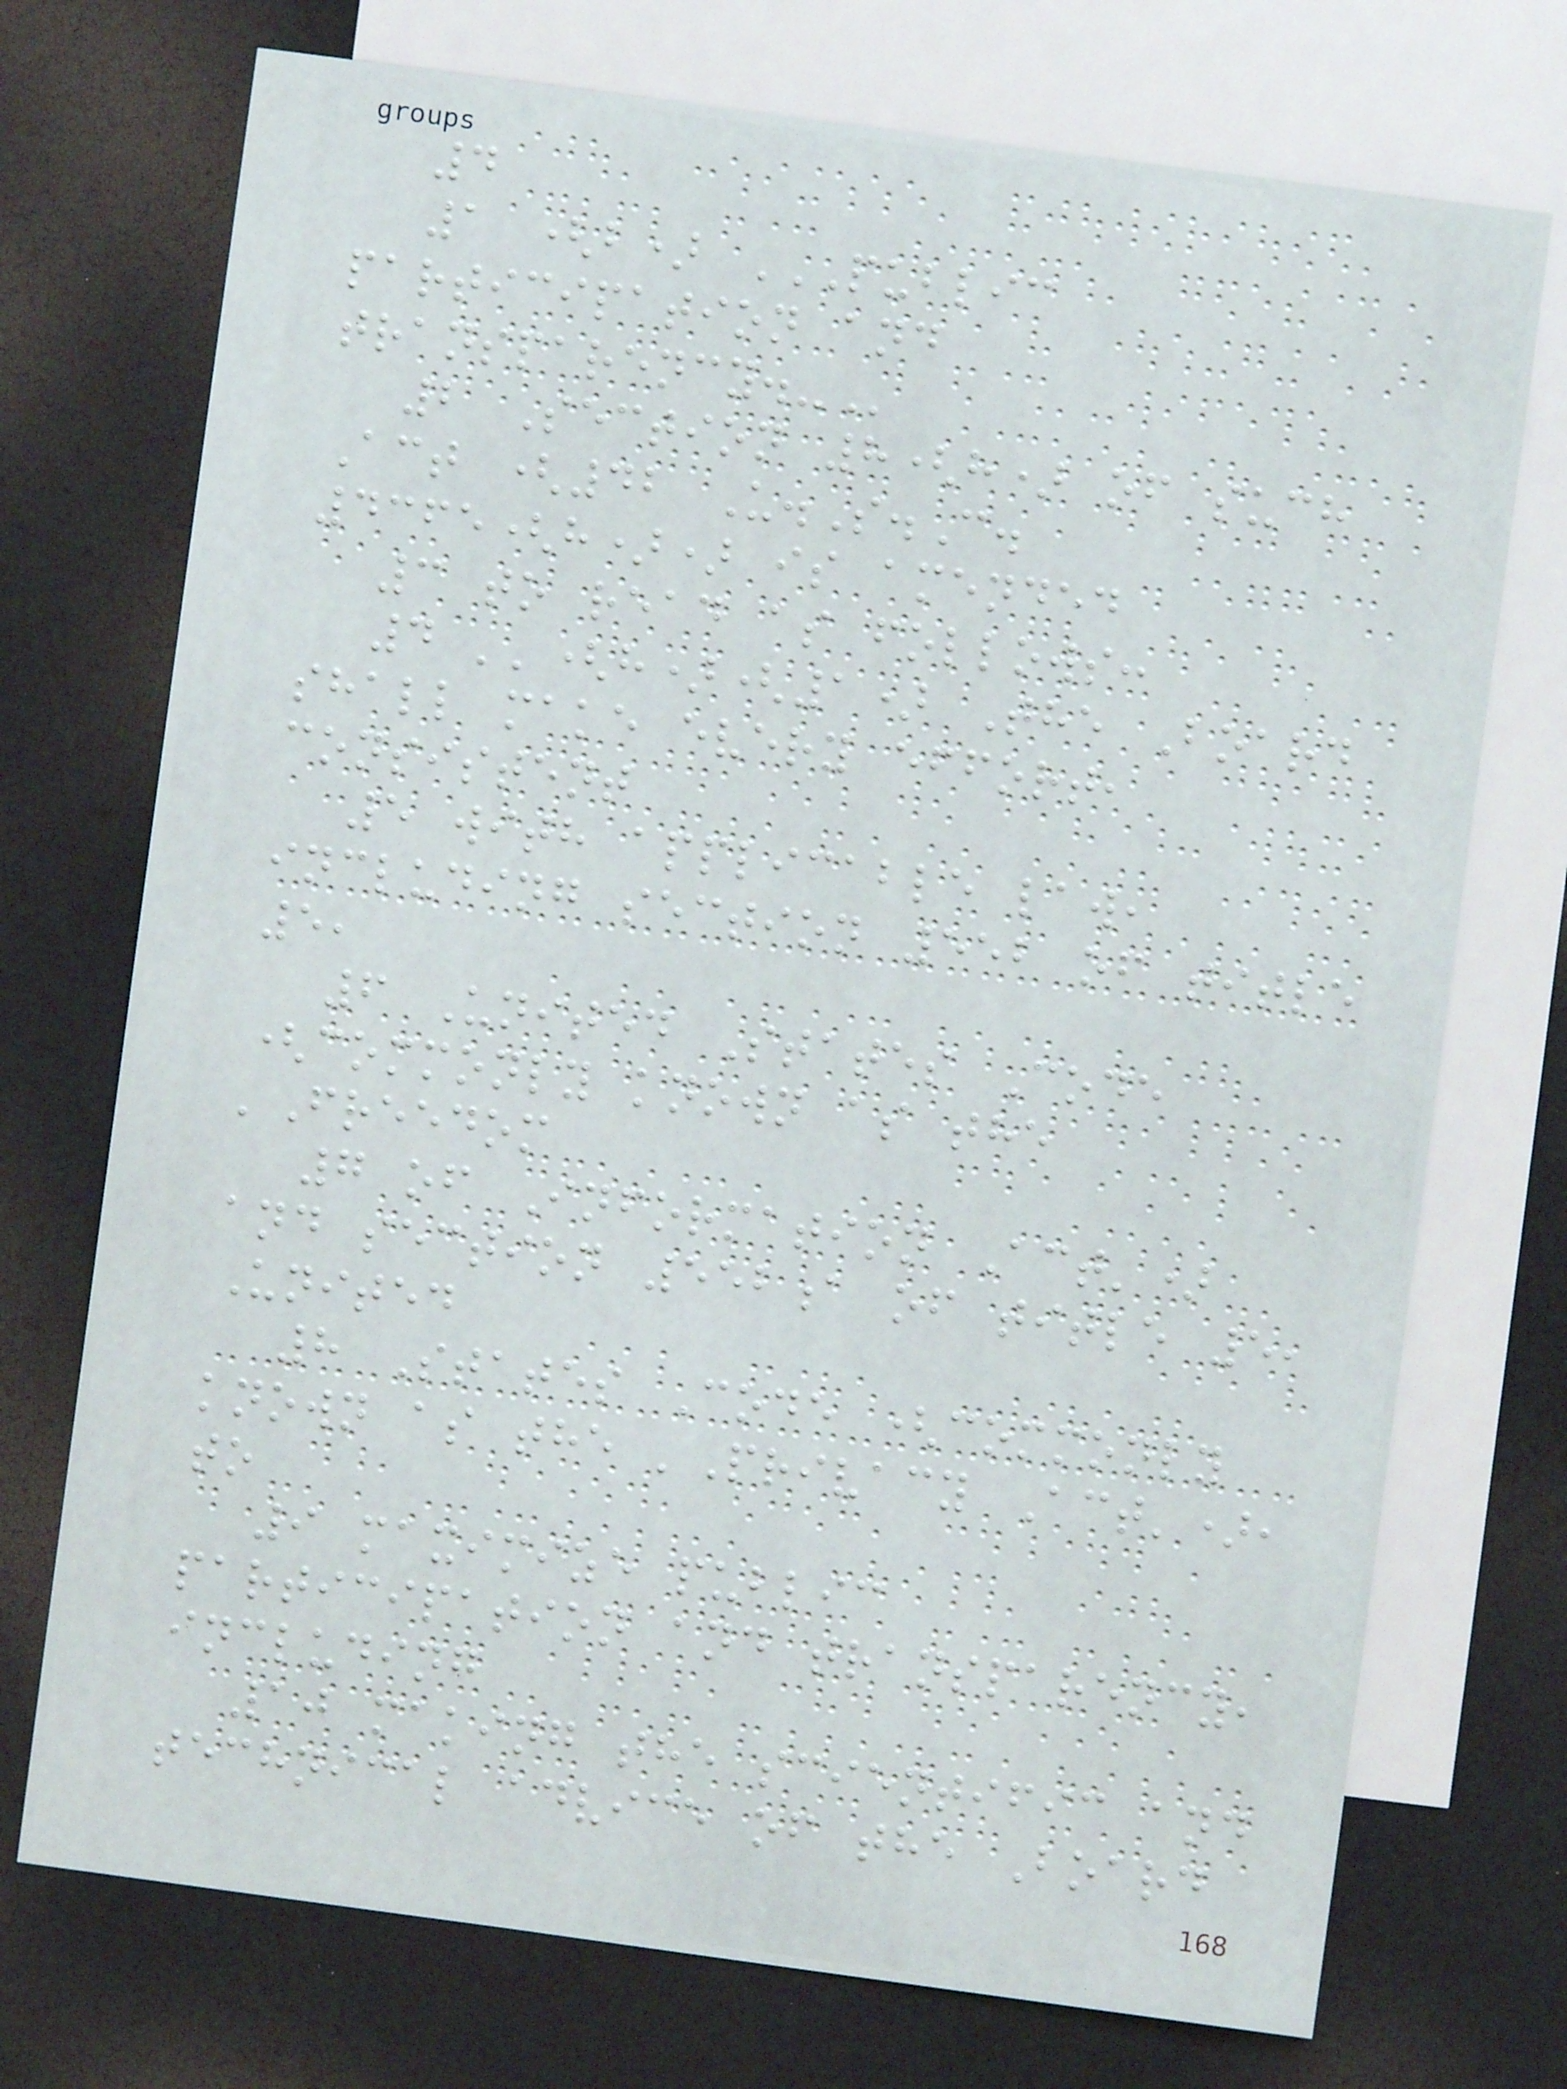4
1 (b) PUBLIC
PARTICIPATION AND
TRANSPARENCY.-
2 Section 8(h) of such
Act (42 U.S.C.
4365(h)) is amended
3 to read as follows:
4 ''(h)(1) The Board
shall make every effort,
consistent
5 with applicable law,
including section 552 of title
5,
6 United States Code
(commonly known as the
'Freedom
7 of Information Act')
and section 552a of title 5,
United
8 States Code (commonly
known as the 'Privacy Act'),
to
9 maximize public
participation and transparency,
including
10 making the scientific and
technical advice of the Board
